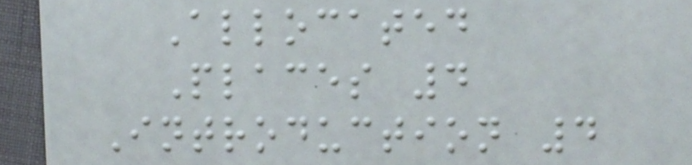Allocated
Places 4
Introduction 4
